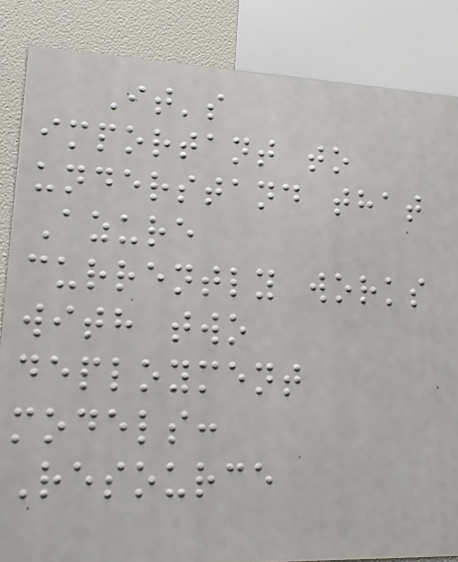It's
important to
understand that
Azure
currently works
with two
deployment
models:
Resource
